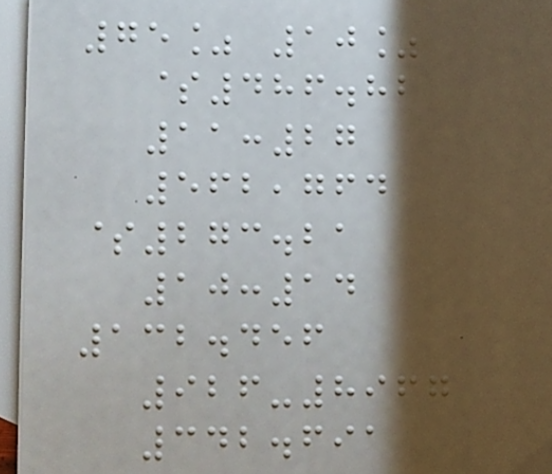75% 10%
$486.82
11:27
562,764
$273.21
10:14
132.456
926-8967
342.691
